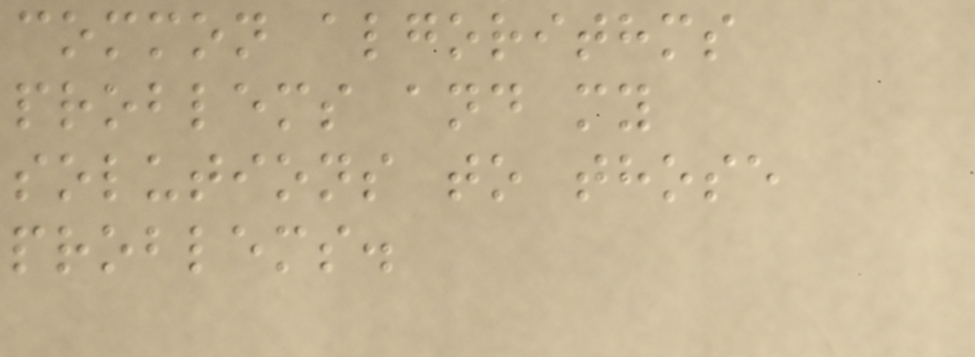common algorithms
problems and my
solutions to those
problems.
